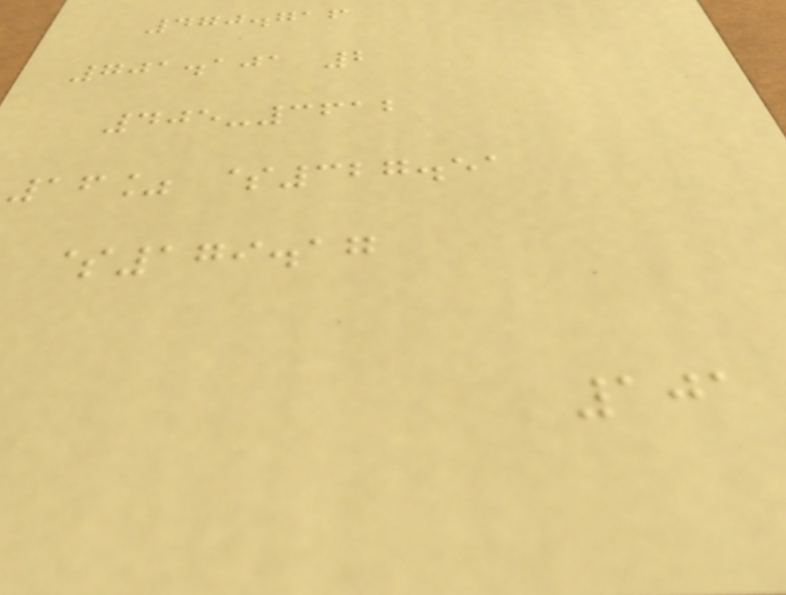470.716
701.101 2
405-3612
16% $327.51
$179.17
101
